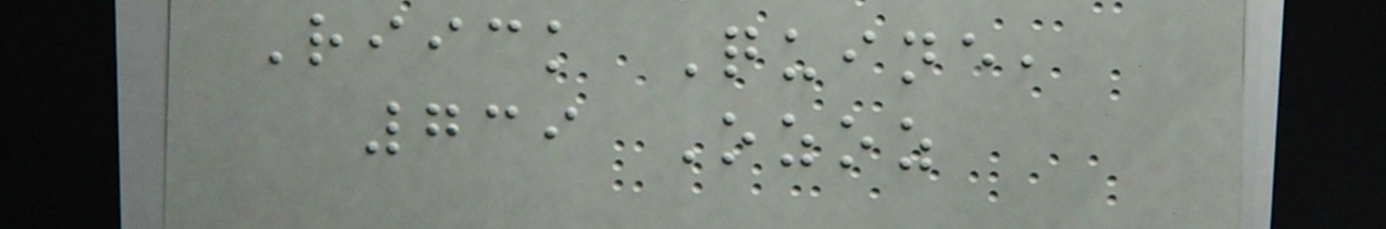Riick Quine,
739 Ozoz
